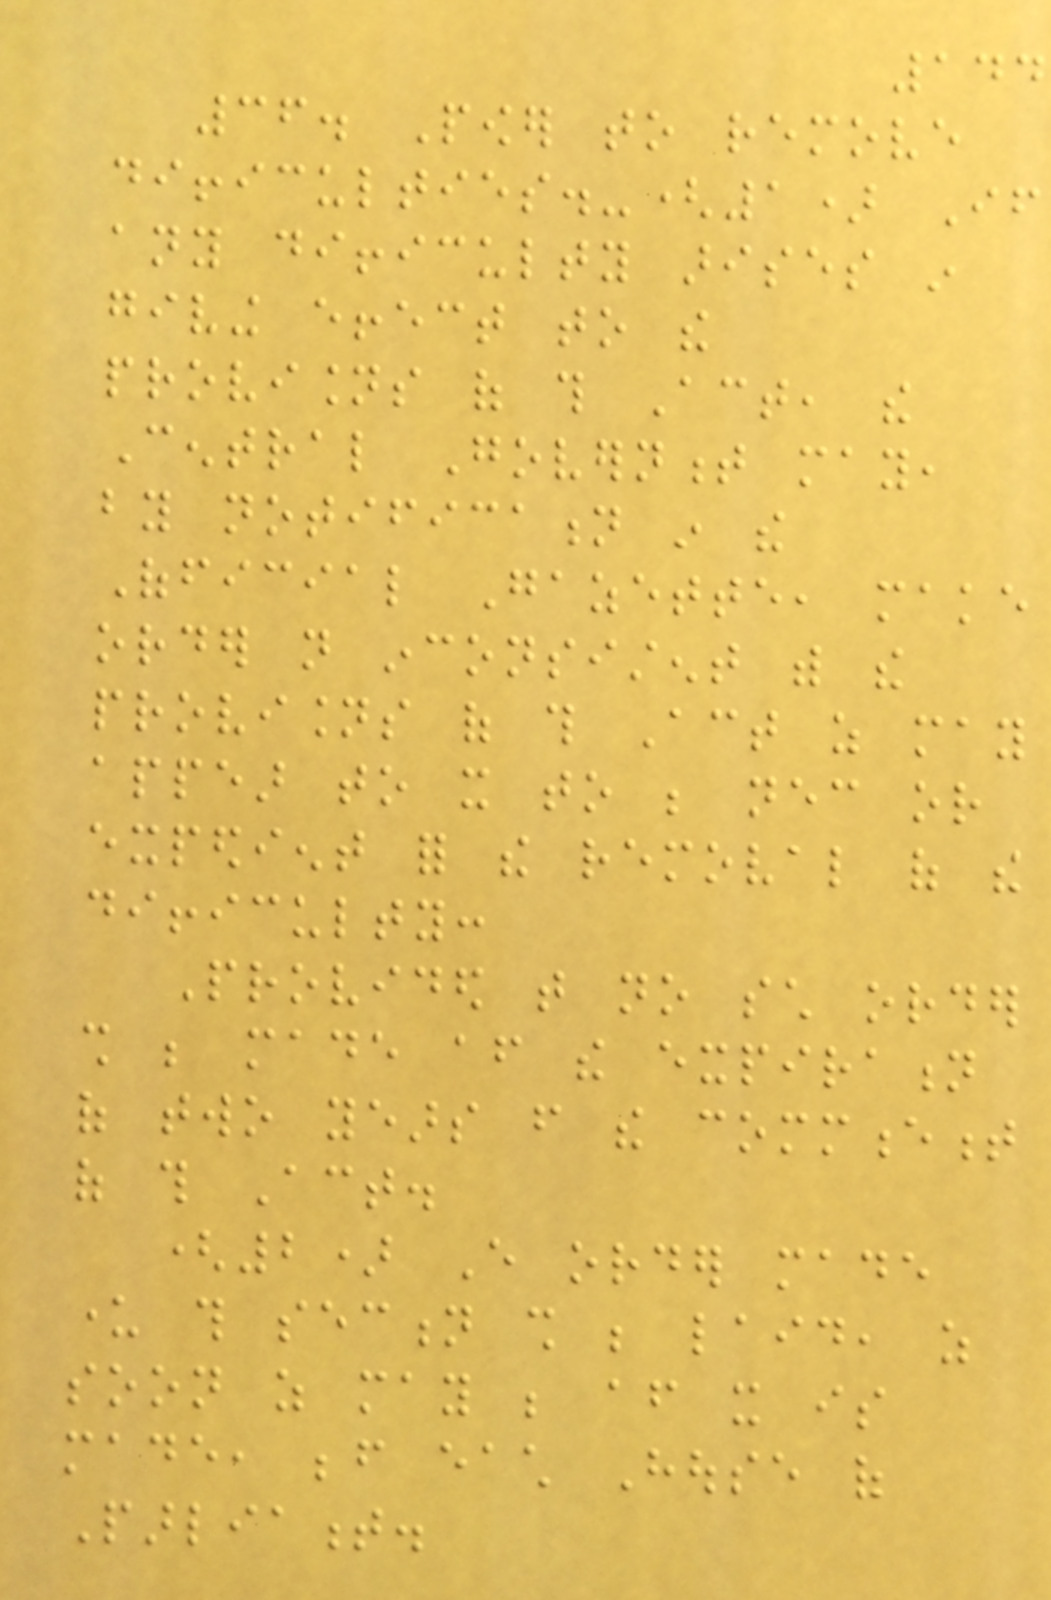144
36. Power to remove
difficulties.-(1) If
any difficulty arises in
giving effect to the
provisions of this Act, the
Central Government may,
by notification in the
Official Gazette, make
order not inconsistent with the
provisions of this Act as may
appear to it to be necessary or
expedient for the removal of the
difficulty:
Provided that no such order
shall be made after the expiration
of two years from the commencement
of this Act.
(2) Every order made
under this section shall be laid, as
soon as may be after it is
made, before each House of
Parliament.
